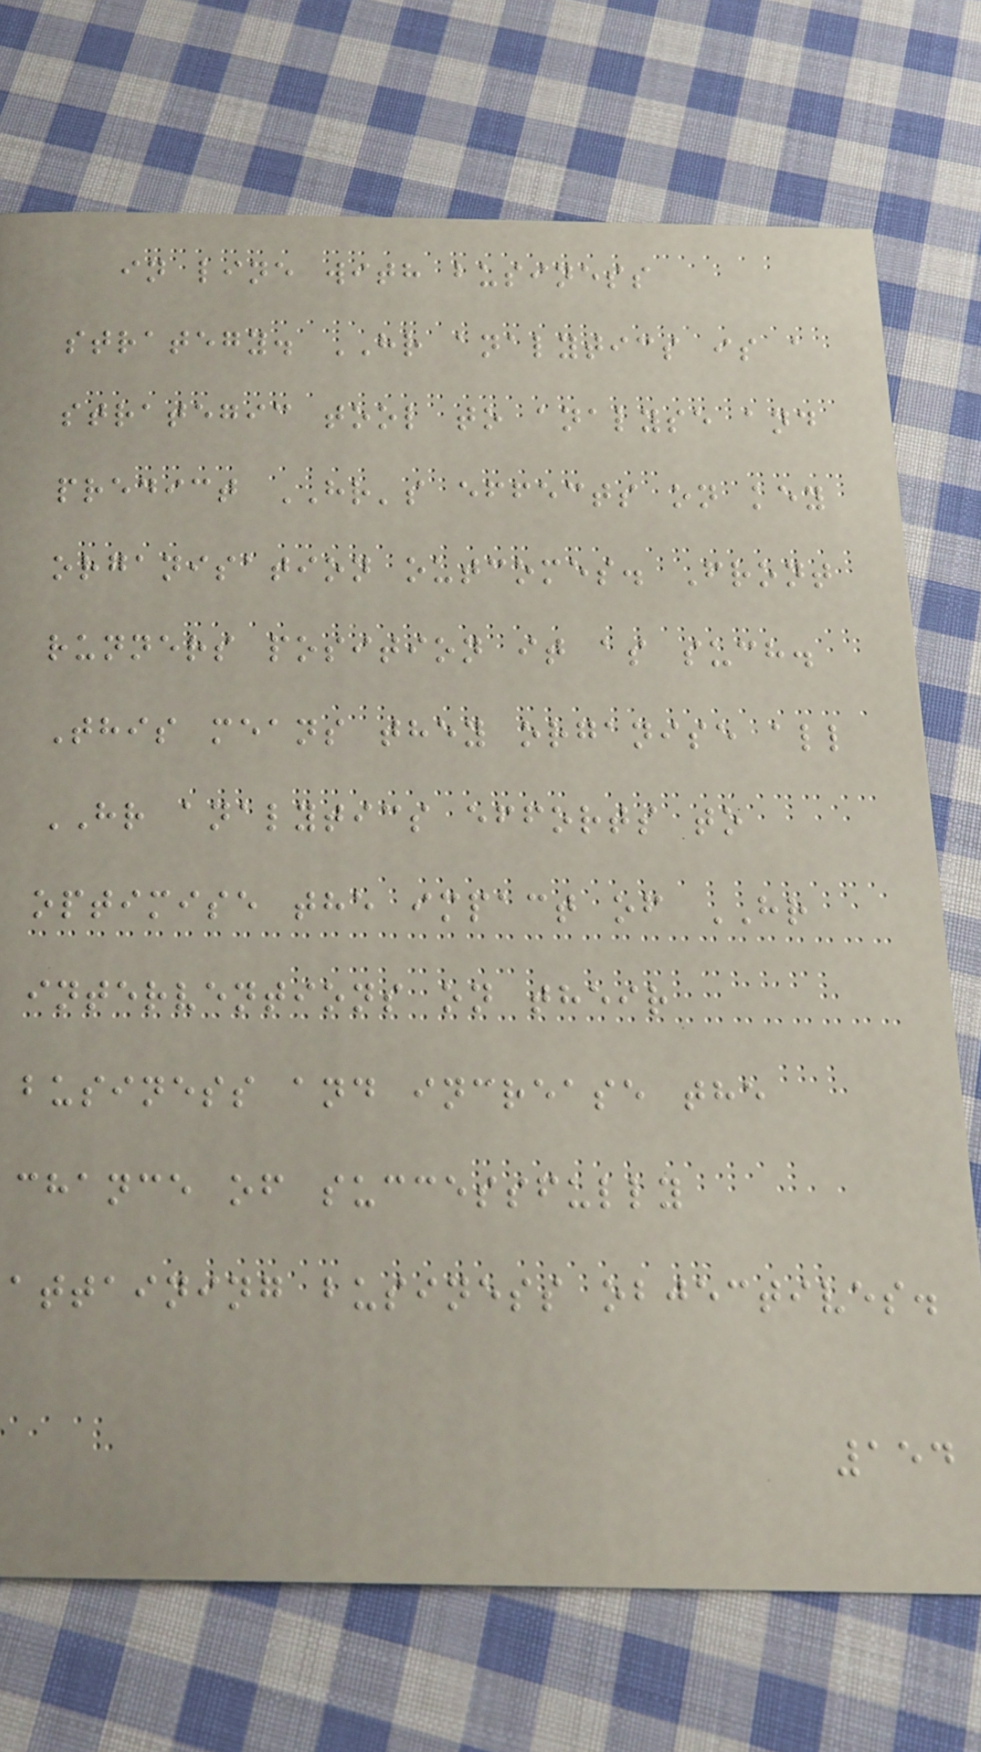in line with business
strategy. HR analytics is a
strategic tool to analyse and
predict HR's effects on key
organisation outcomes. Front
runners position it as such.
This means they organise all
HR analytics efforts to
optimise the impact of HR
interventions on their
business and increase the
chance of successfully
attaining business objectives.
154
